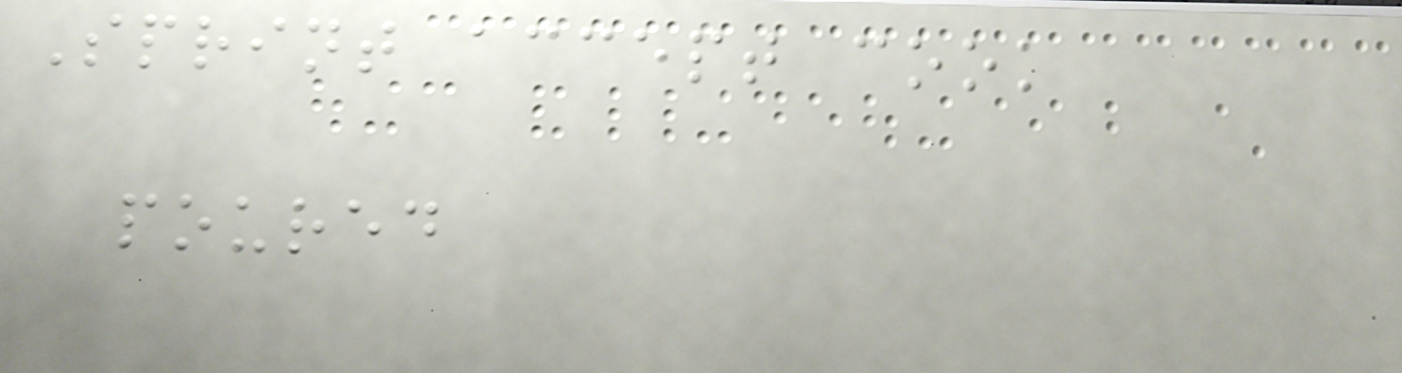Sprint accept cook
poured
